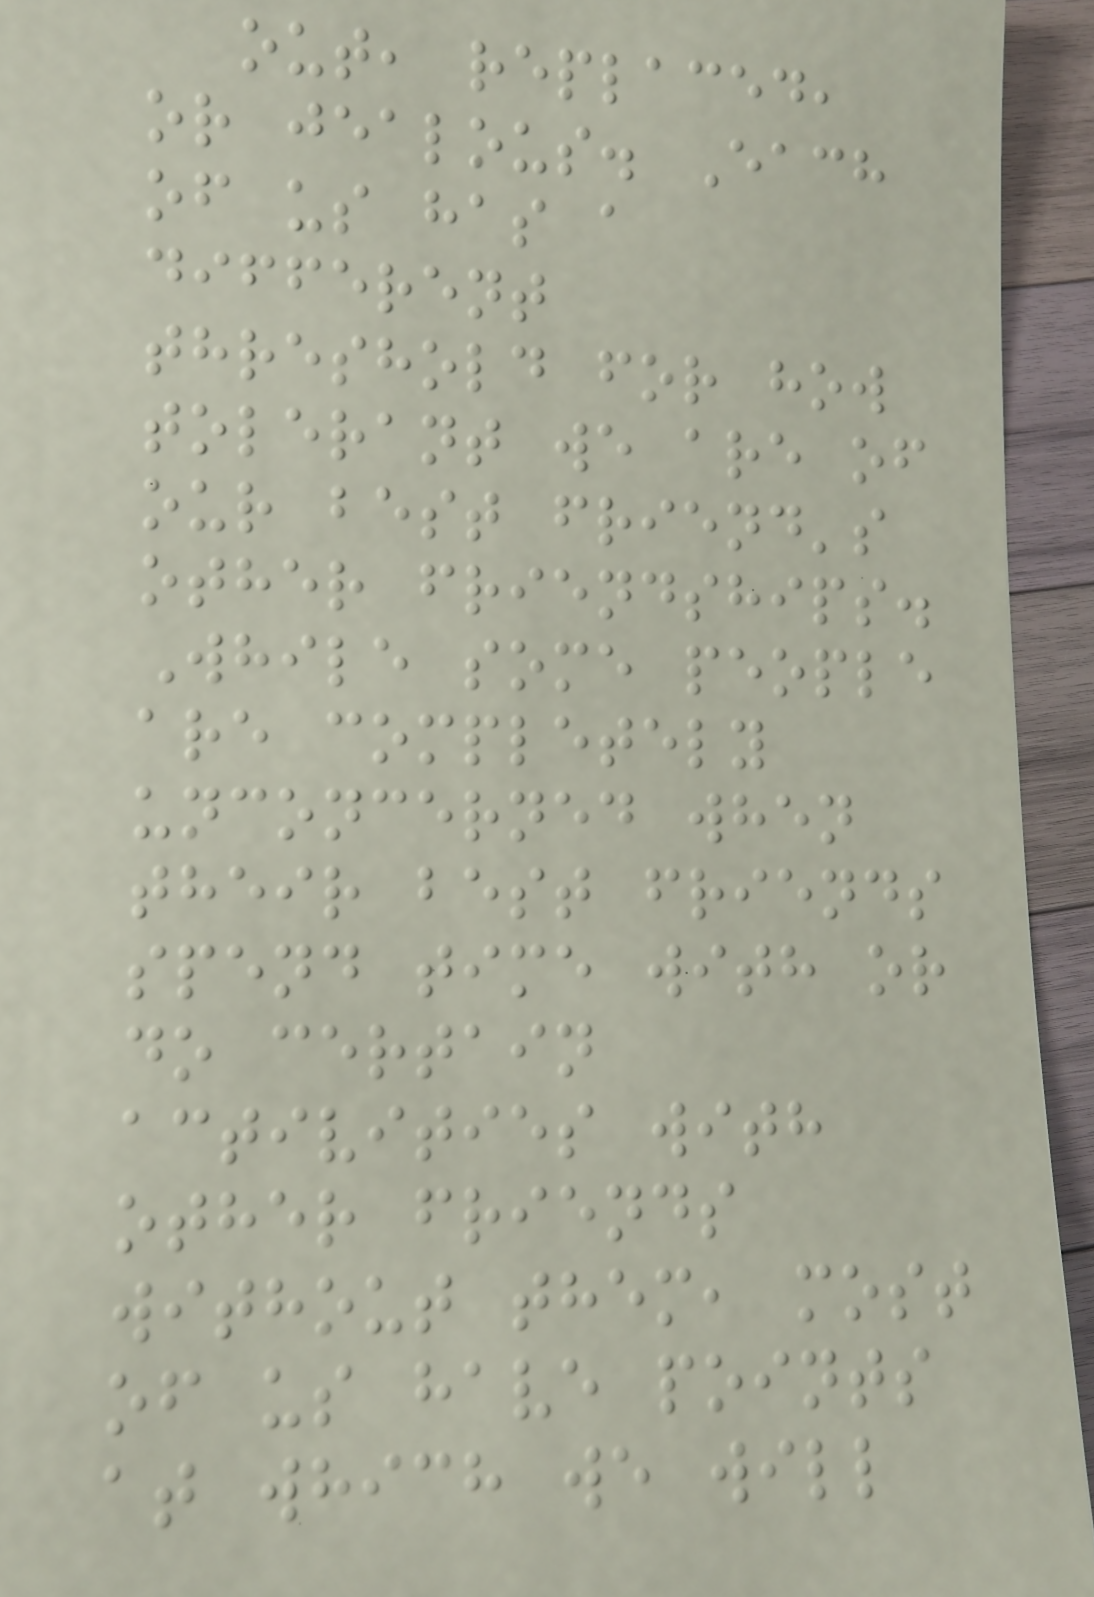out, replaced,
or jealous. Each
of us has a
different
threshold for how
tolerant we are of
our best friend's
other friendships.
While some people
are completely
unconcerned when
their best friends
spend time with or
do certain
activities with
other friends
without them, most
of us have points
at which we will
